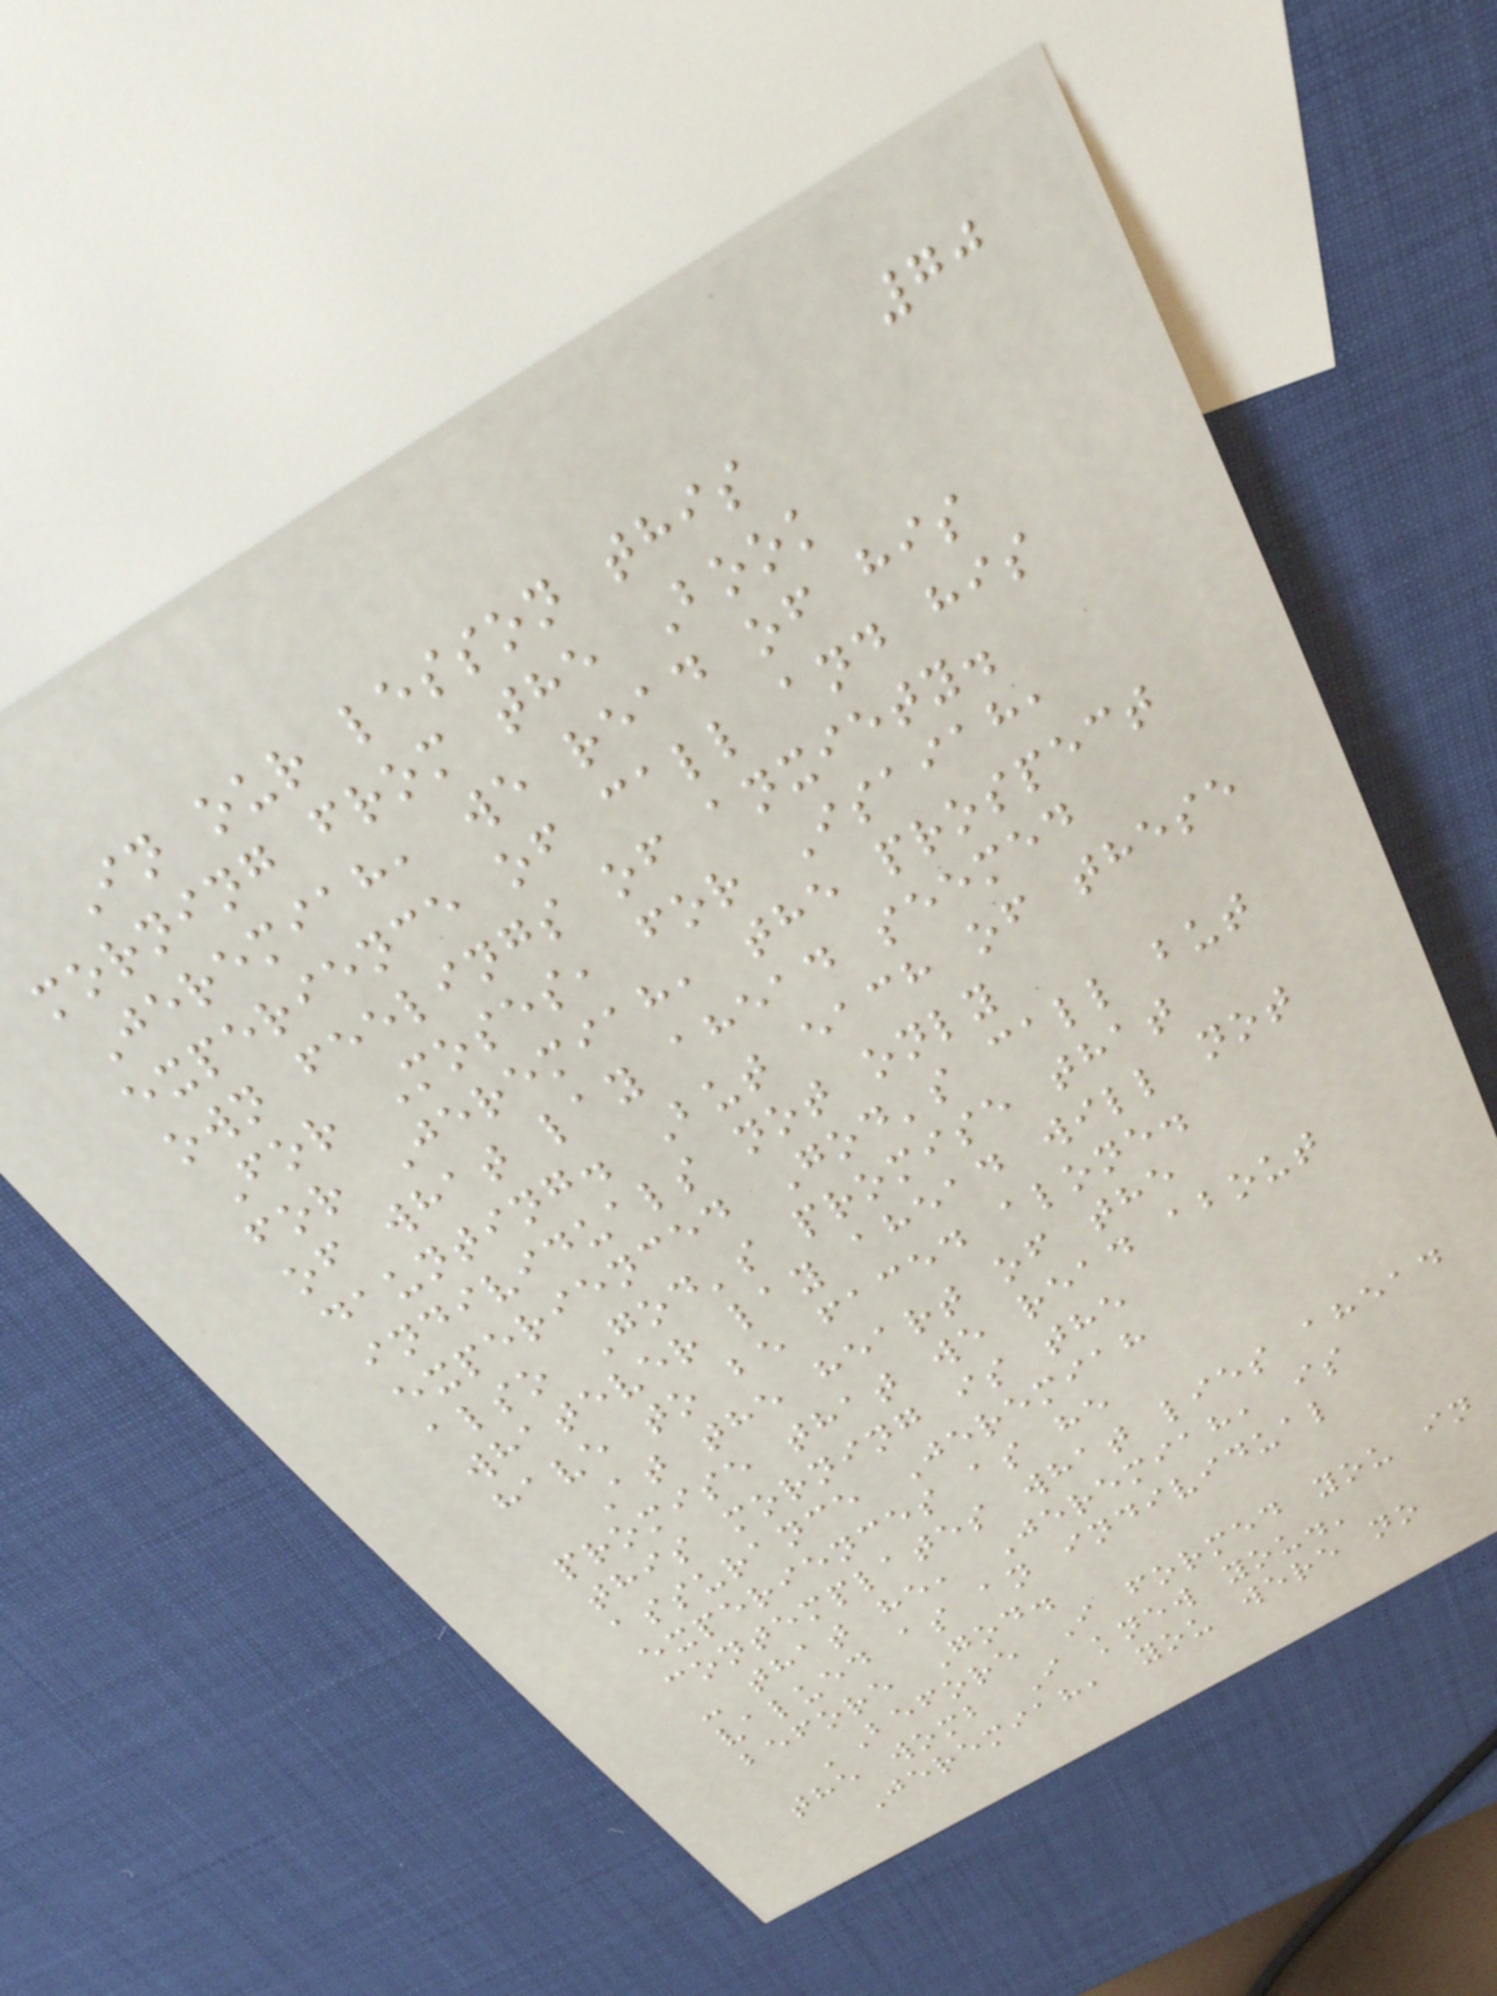70
In our lesson this
morning from the Book
Jeremiah, we read of his
experience of call and his
own feelings of anxiety.
For Moses, for Isaiah,
for Jeremiah, the prospect
of what lay ahead seemed
daunting. But each of these
individuals not only
experienced God's call but
also God's promise that
whatever lay ahead will not
have to be faced alone.
At the heart of the
promise that we read about
this morning is the
assurance Jeremiah
experiences as he
contemplates what lies ahead
- that he, Jeremiah, is
valued as an individual
before God.
'Before I formed you in
the womb I knew you.'
Jeremiah, you were no
